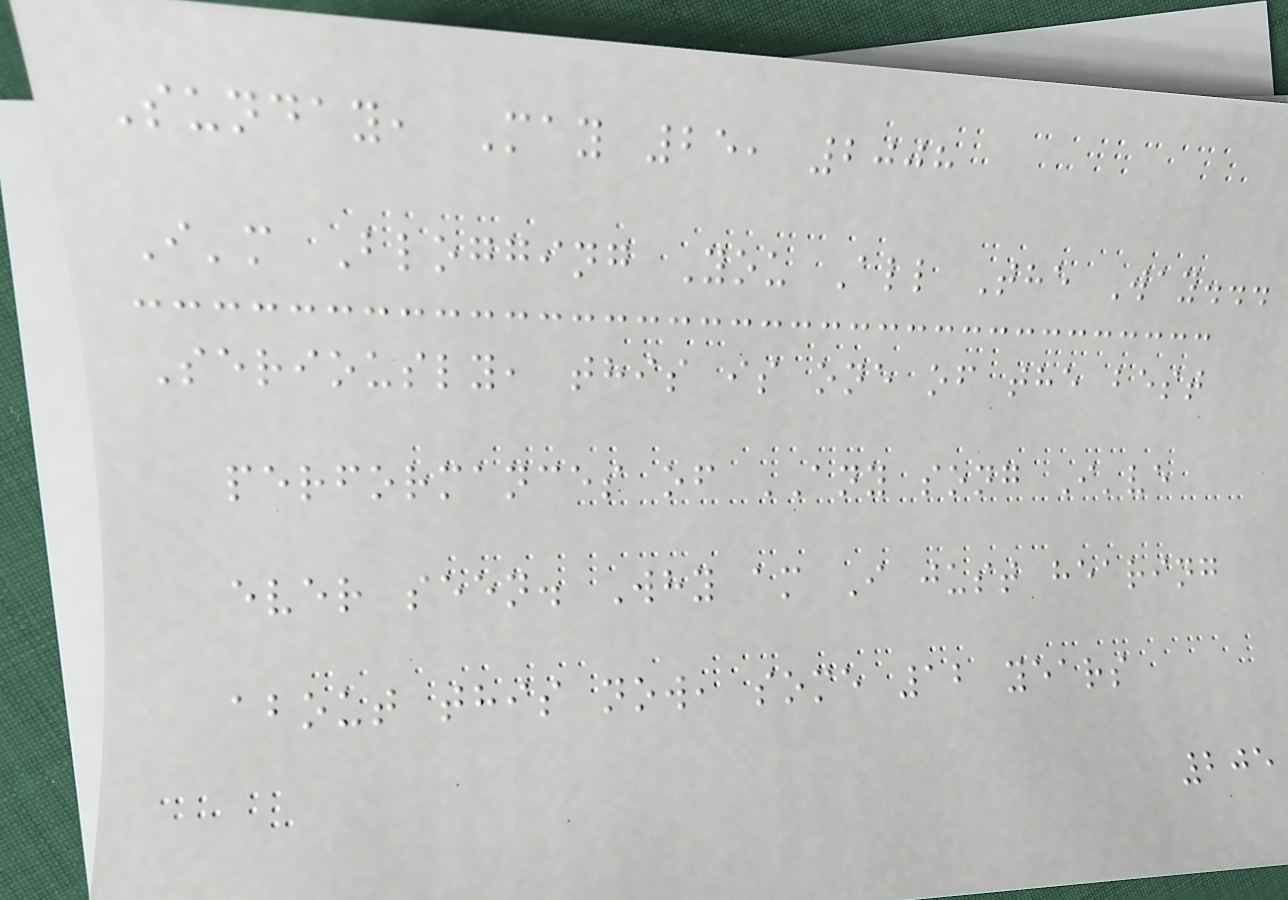Sunday, May 25, 2008
I'm Blogging You All The Way...
Seriously, this is one of the best
performances of ANY song I've
ever seen. Why am I just hearing
about this now, some 12 years
205
